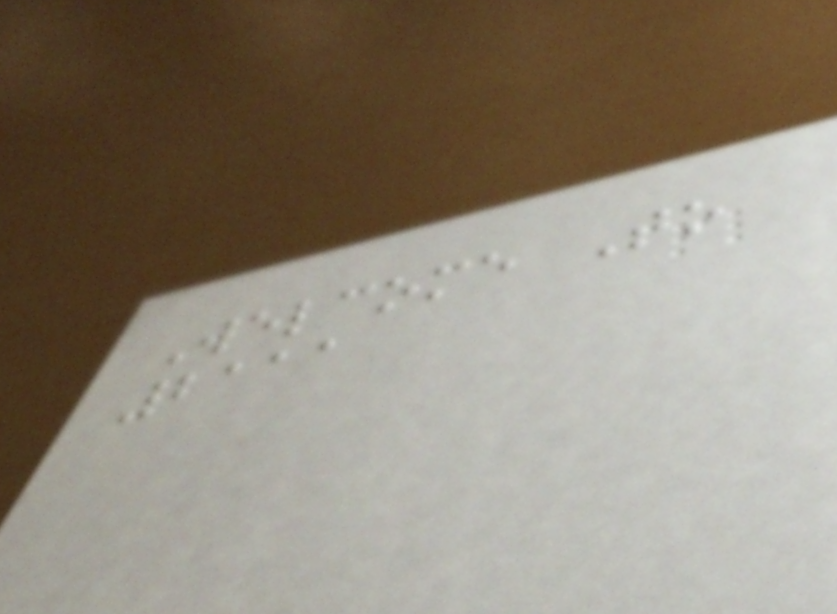Welcome To
2111
